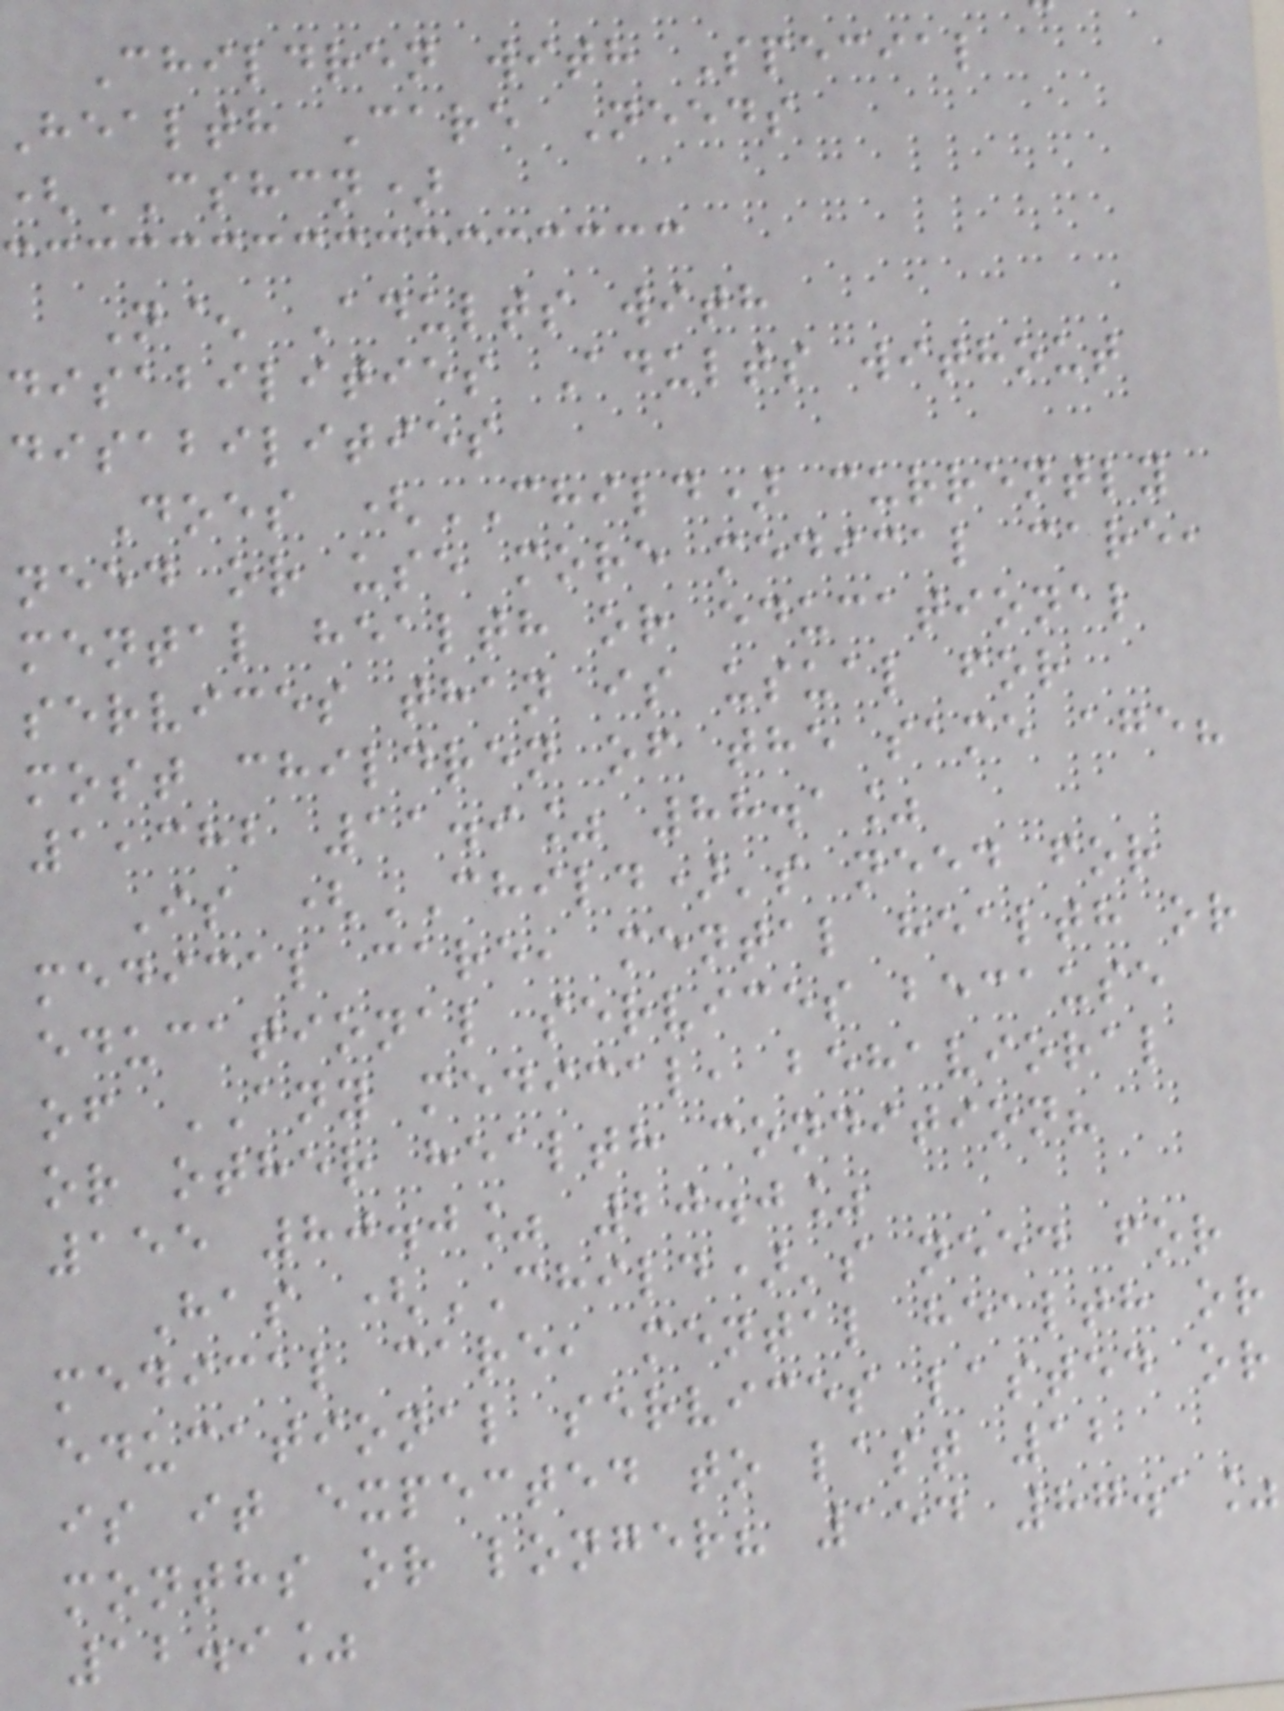Children with Special
health Care Needs
(CSHCN)
N^ Adults with
disabilities Adults without
disabilities
Does (CHILD) currently
need or use more medical care,
mental health or educational
services than is usual for
most children of the same age?
1,382 11.9% 88.1%
Is (CHILD)'s need for
medical care, mental health or
educational services because
of ANY medical, behavioral
or other health condition?
155 80.0% 20.0%
Has (CHILD)'s need for
medical care, mental health or
educational services lasted or
is it expected to last 12
months or longer? 154 87.1%
12.9%
